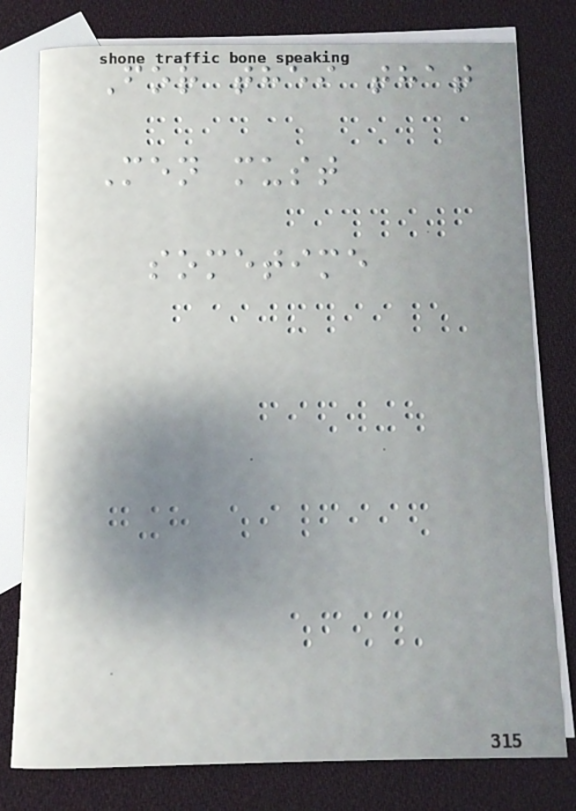For thei that
Men must
sometime
